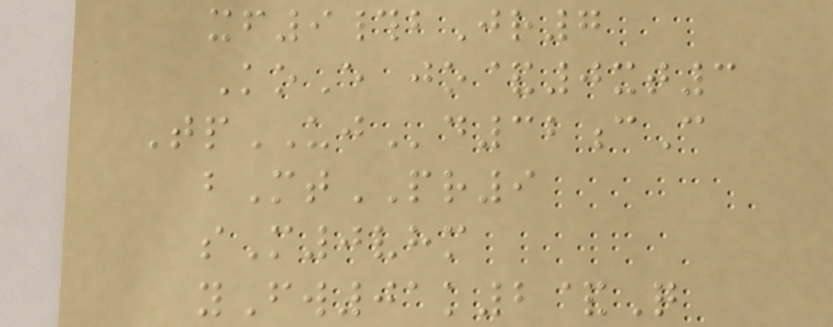xf9#bJr7
KoE jo&0xt3
TpUJd32cC
bMtPR9
sM0vhm
yFw01k2&Q
